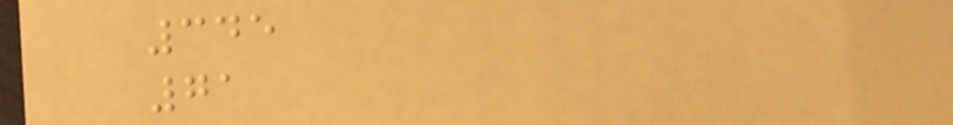345
71
